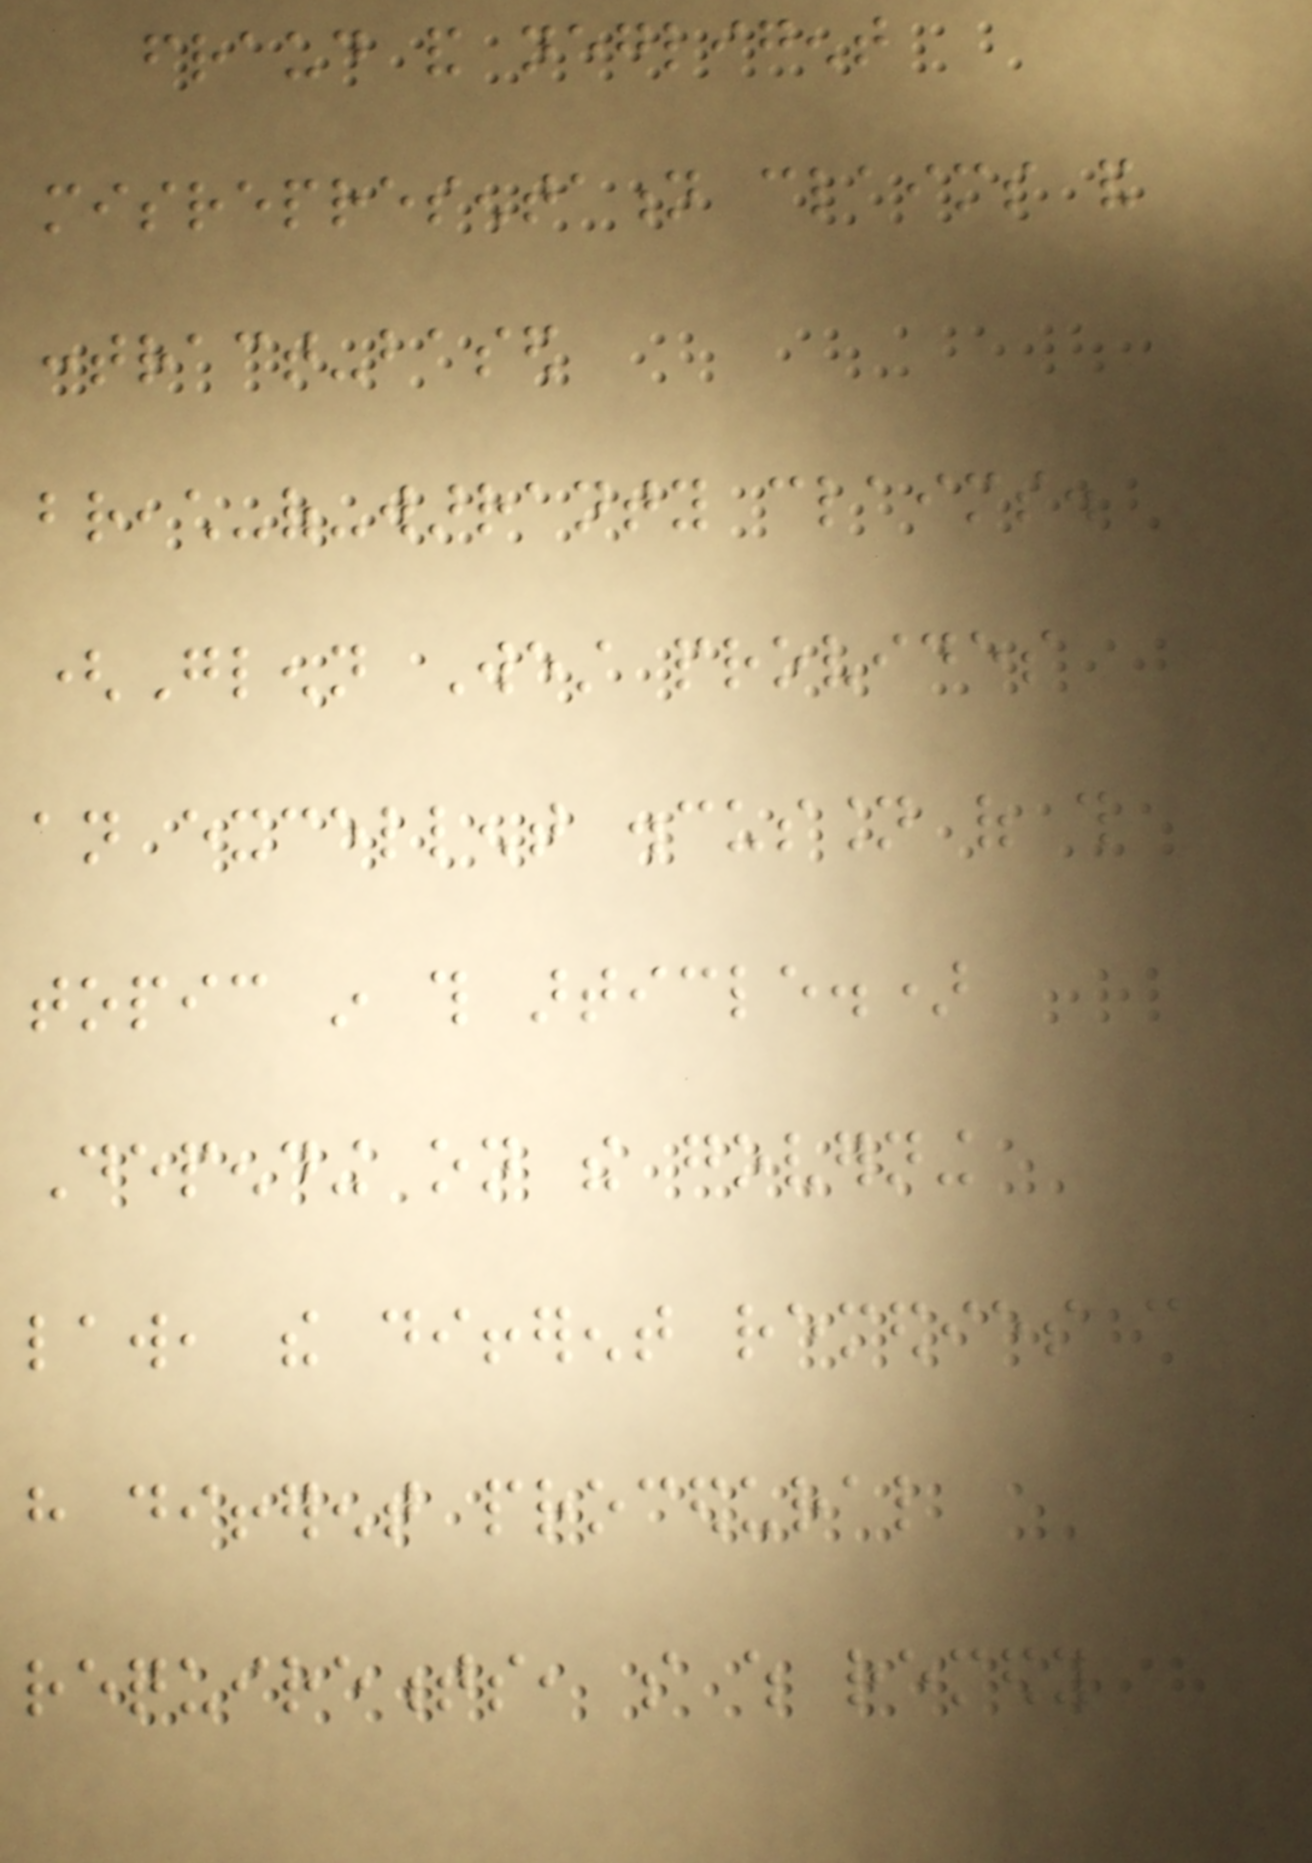fraud and negligent
misrepresentation claims and
contract-based
breach-of-warranty claims.
(Glenn West provides
an excellent discussion of this
topic in this article.)
Depending on the governing
law, the different remedies can
have different procedural
requirements, so which remedy
